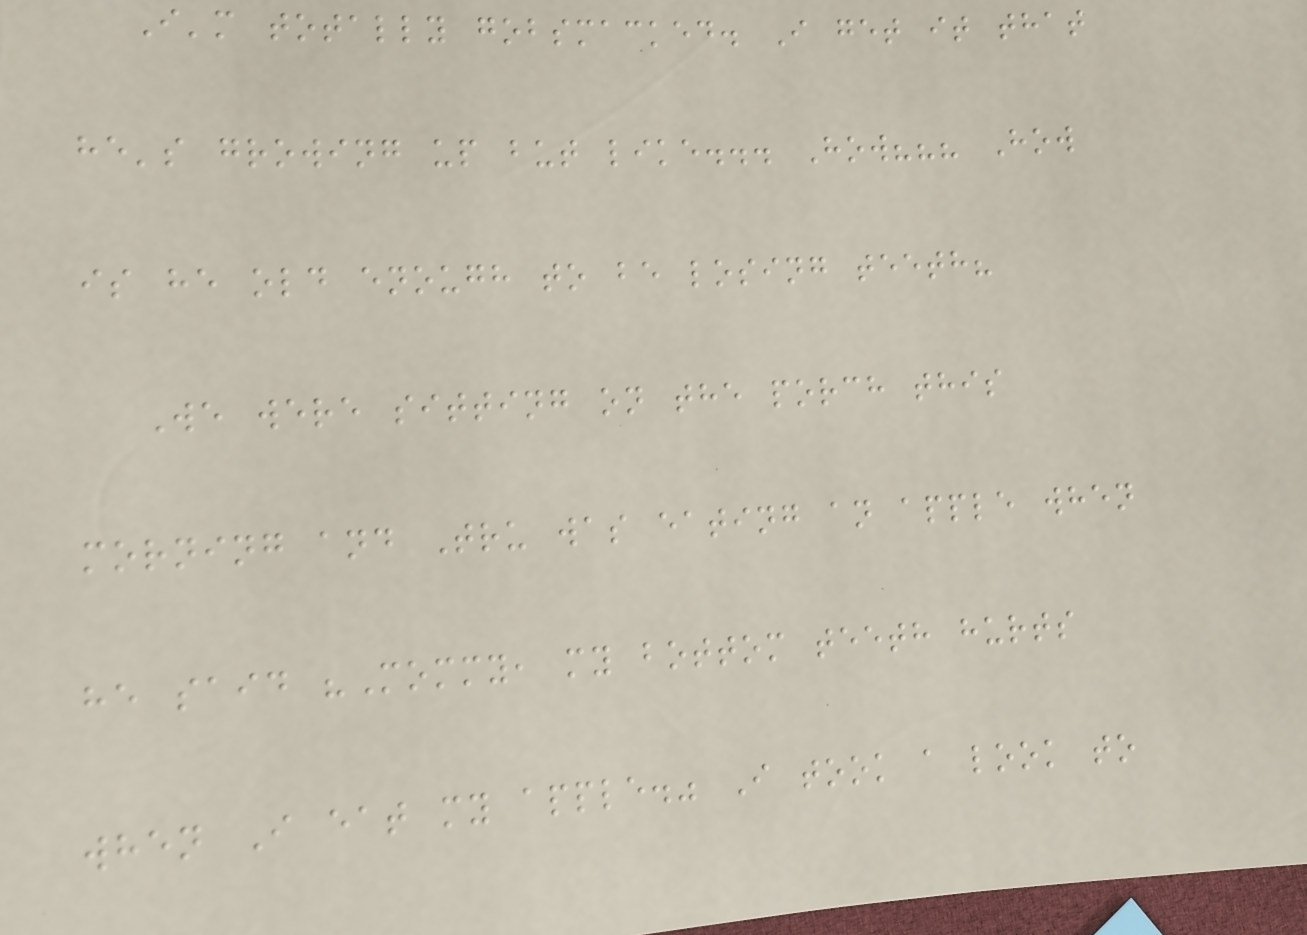I'm totally gobsmacked. I get it that
he's growing up but like... How??? How
is he old enough to be losing teeth?
We were sitting on the porch this
morning and Tru was eating an apple when
he said "Mommy, my bottom teeth hurts
when I eat my apple." I took a look to
